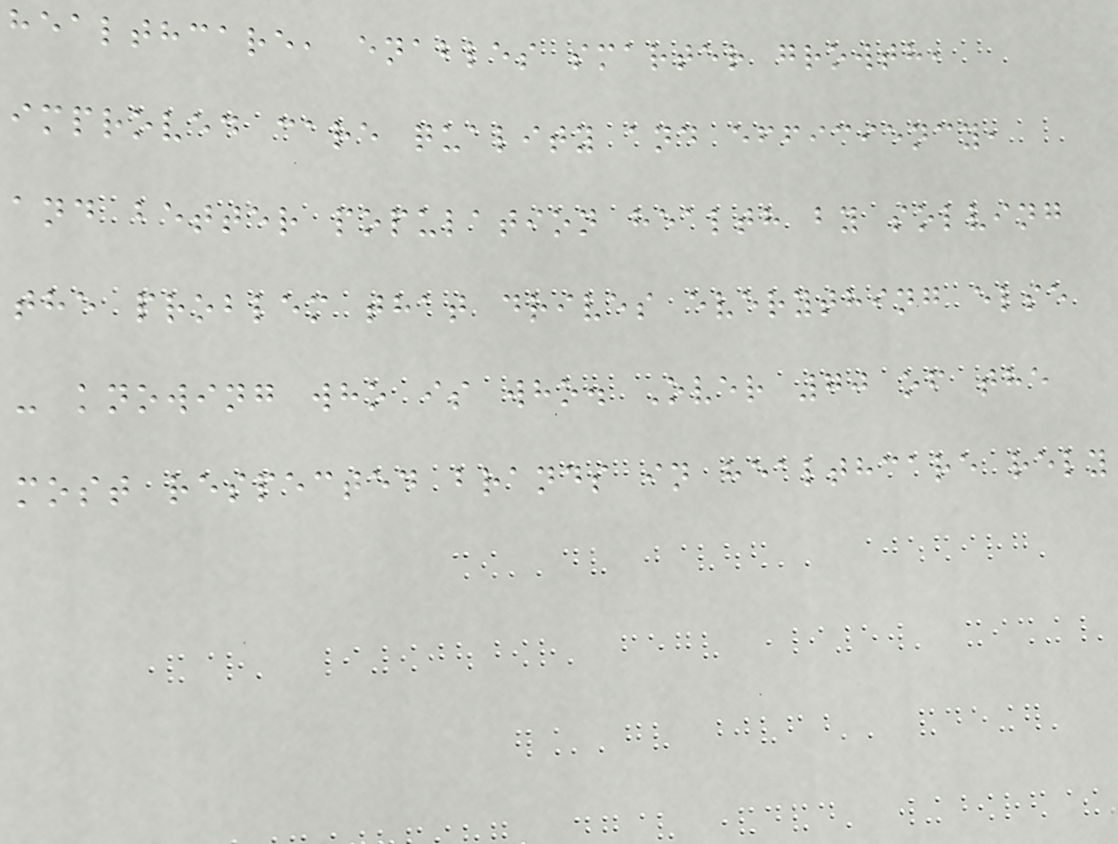healthcare, enables smarter growth,
improved care quality and efficiency,
and better population health by solving
the problem that drives everything else
- knowing who is who. Over 70 of the
most respected brands in healthcare rely
